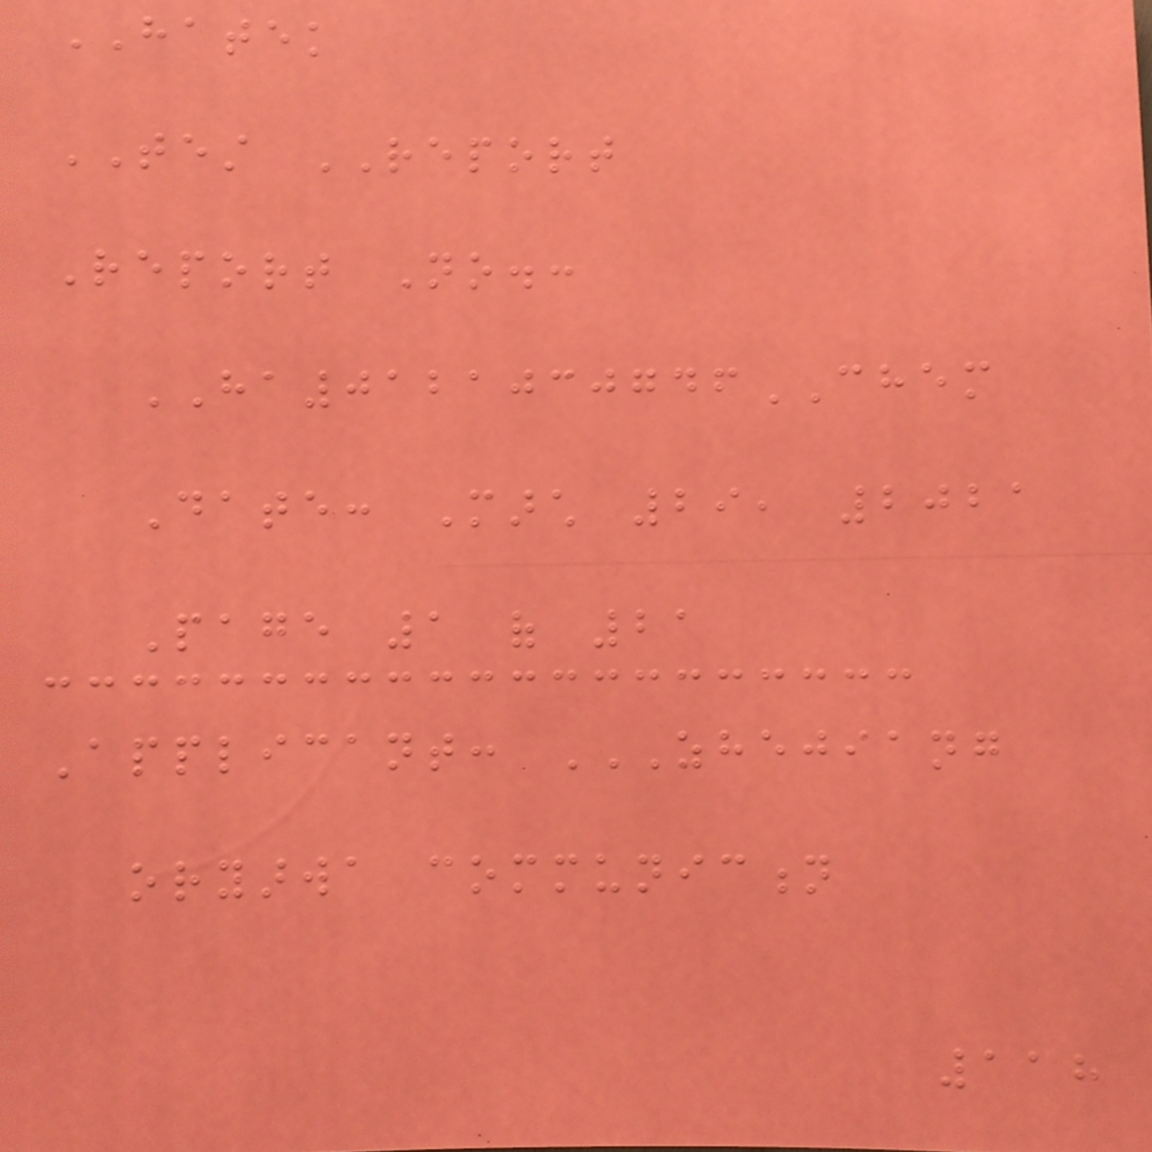HATEK
TEST REPORT
Report No.:
HA0121030746CHEM
Date: March 29, 2021
Page 1 of 21
Applicant: ZHEJIANG
ORYARWA COMMUNICTION
118
